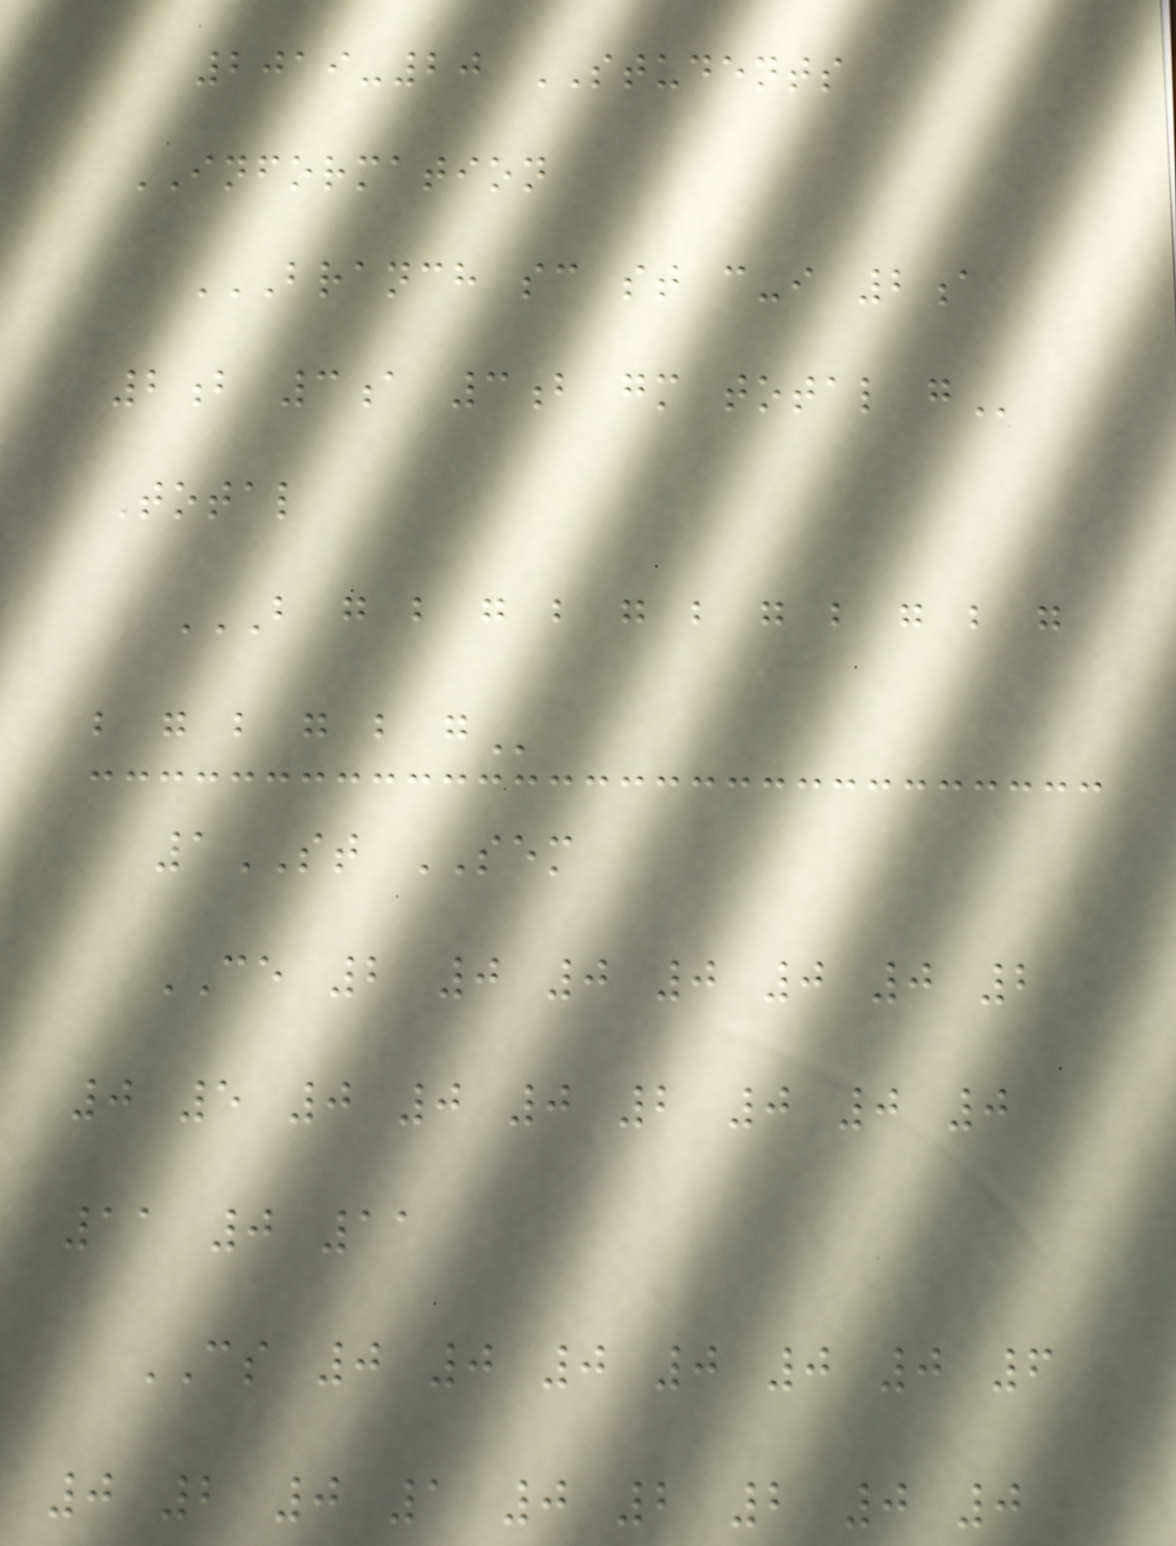2019-20 STUDENTS
INFORMATION
BRANCH SC ST C-I 2A
2B 3A 3B GM TOTAL G
Total
B G B G B G B G B G B G
B G B G B G
1ST SEM
CE 2 0 0 0 0 0 2
0 5 0 0 0 2 0 0 0
11 0 11
CS 0 0 0 0 0 0 6
0 2 0 1 0 2 2 0 0
